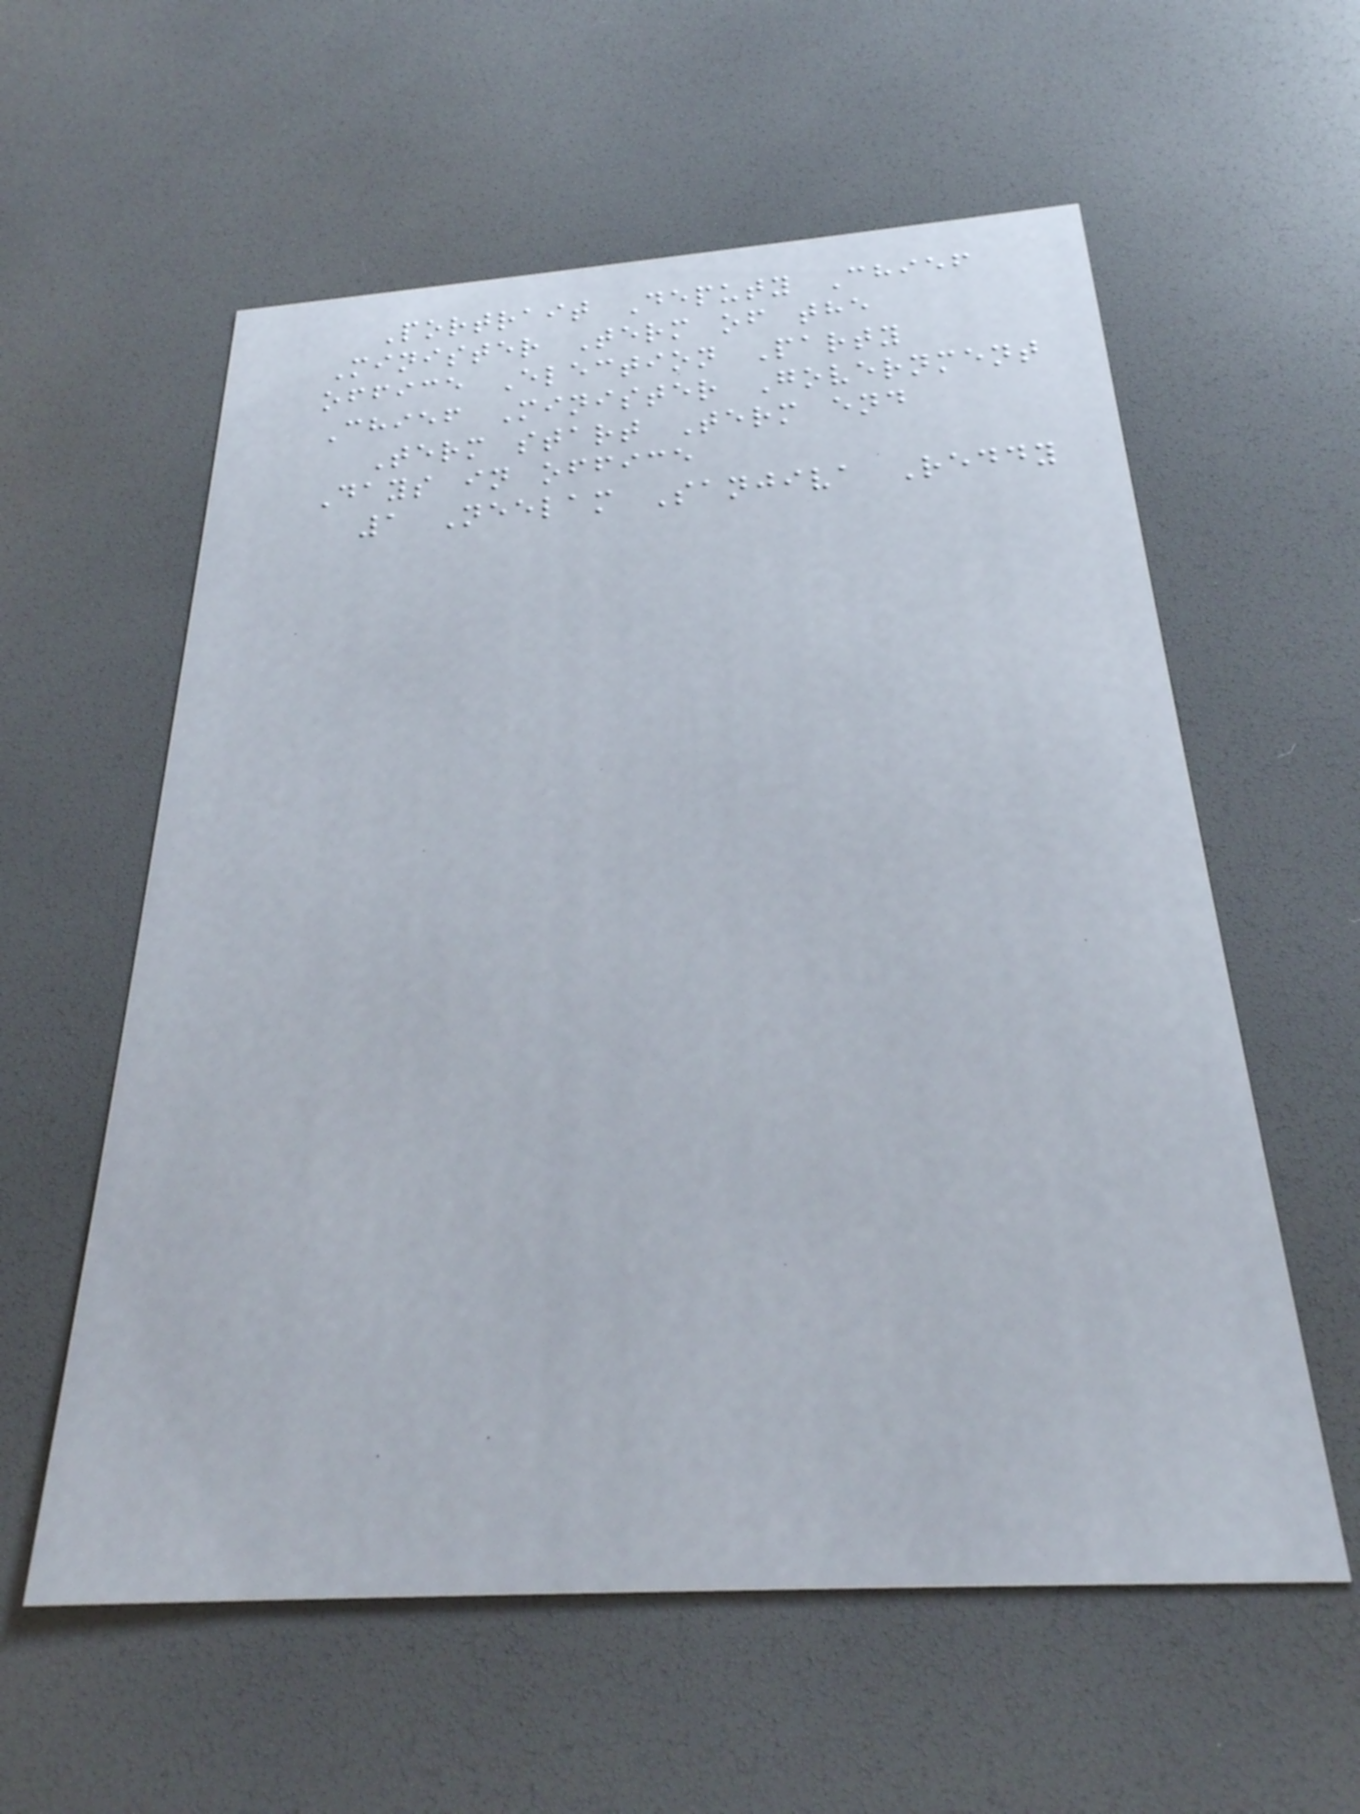Portrait Deputy Chief
Minister Term of the
office Election Party
Chief Minister Government
Term start Term end
Days in office
1 Neelam Sanjiva Reddy
